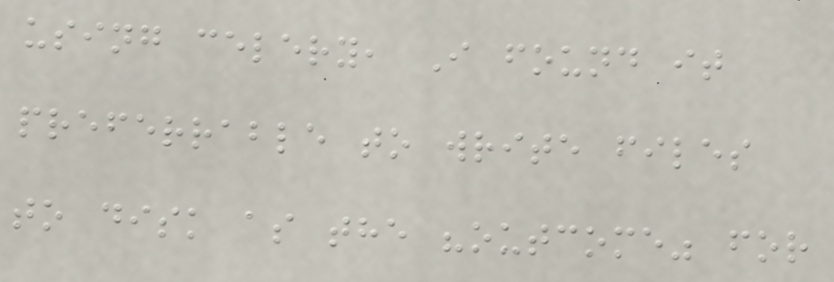using celery, I found it
preferrable to write files
to disk as the "outcome" for
